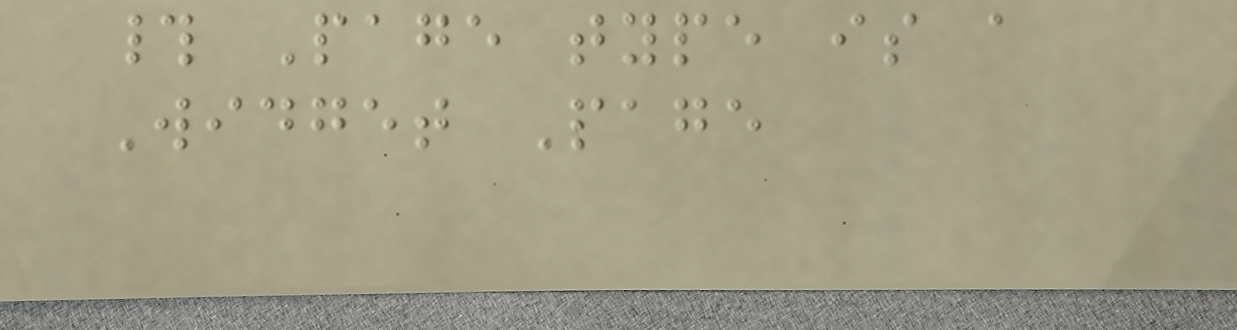# Page type is a
Widget Page
